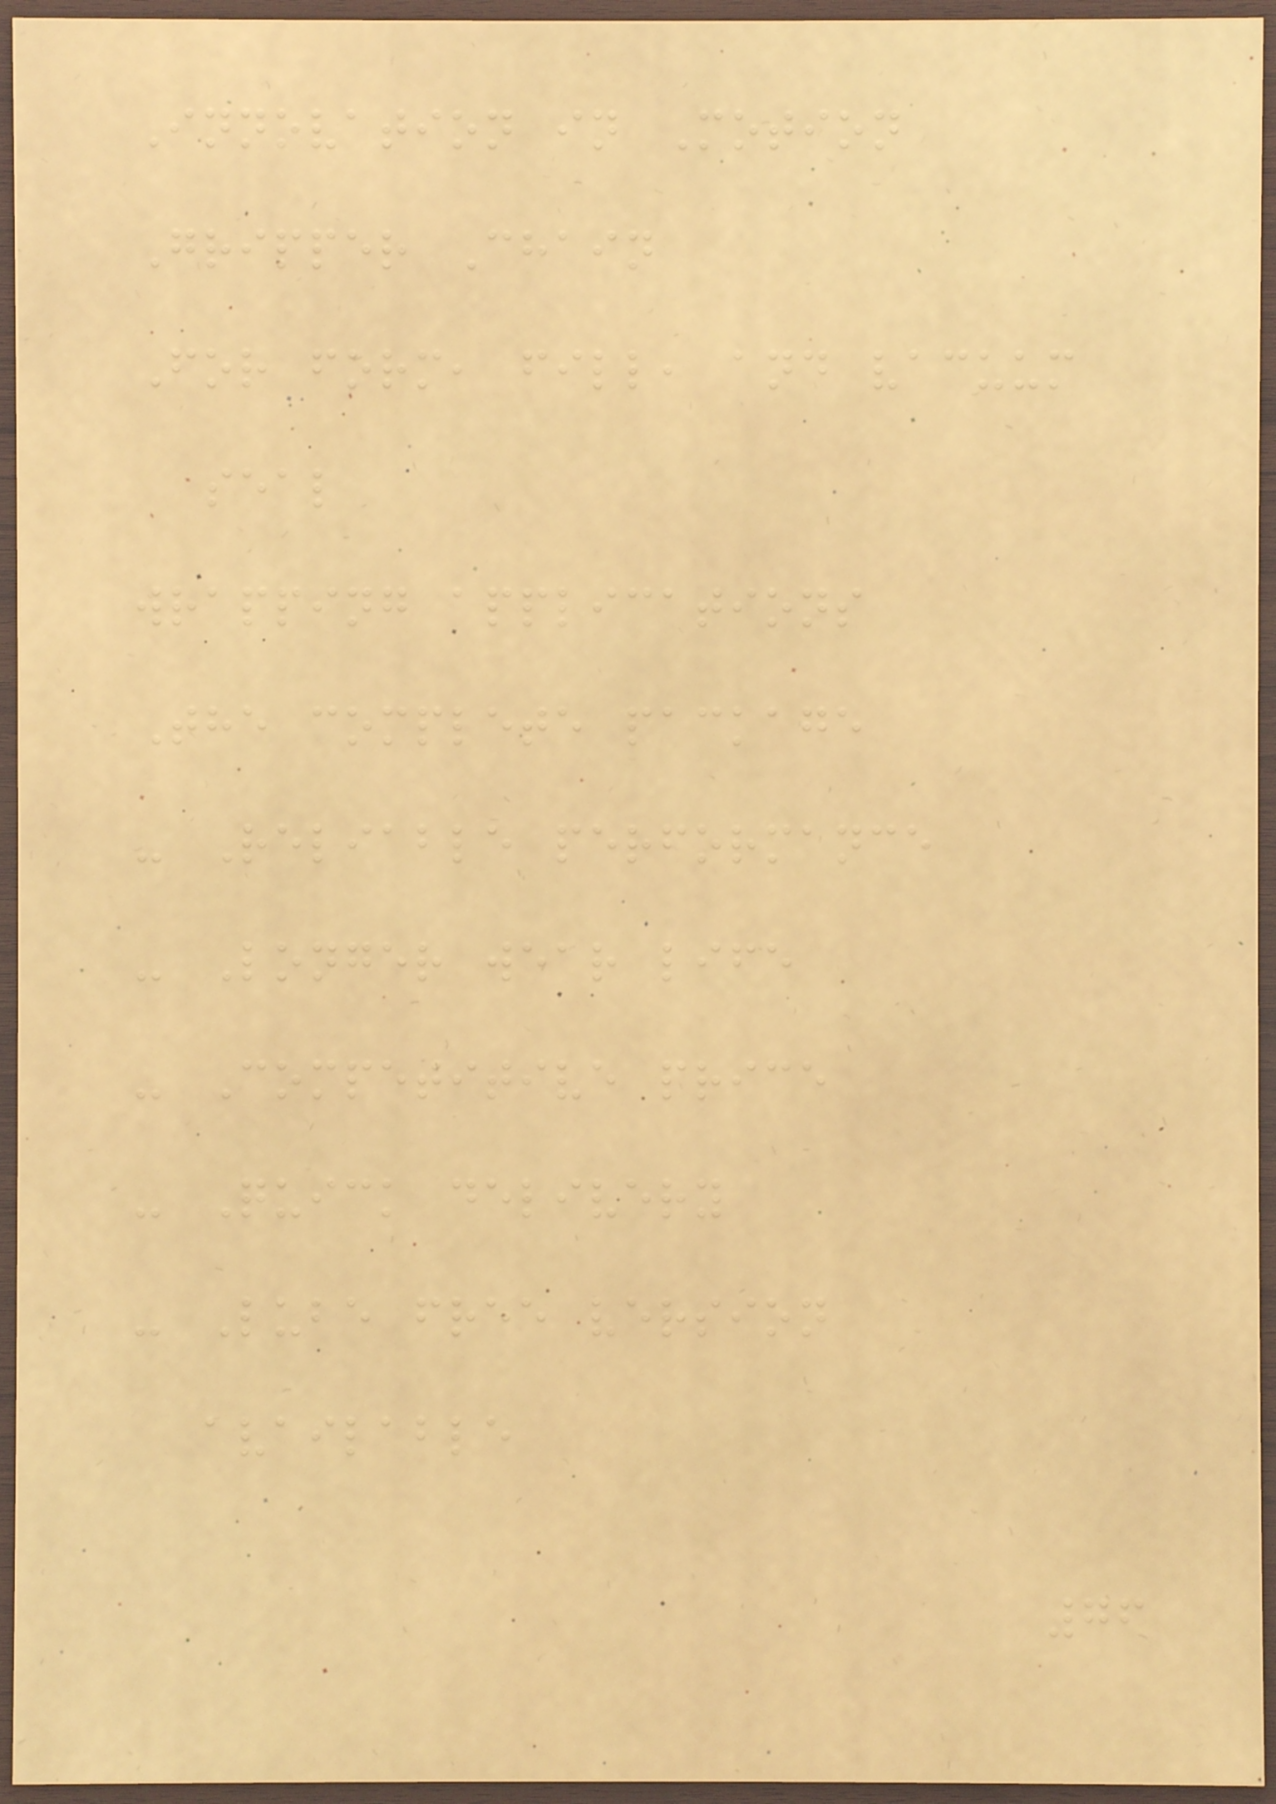Innovation in Motion
Gripper Chain
For form, fill, and vacuum
seal
wrapping applications
The complete package
- Reliable performance
- Longer wear life
- Competitive price
- Quick delivery
- Lube free version
available
76
